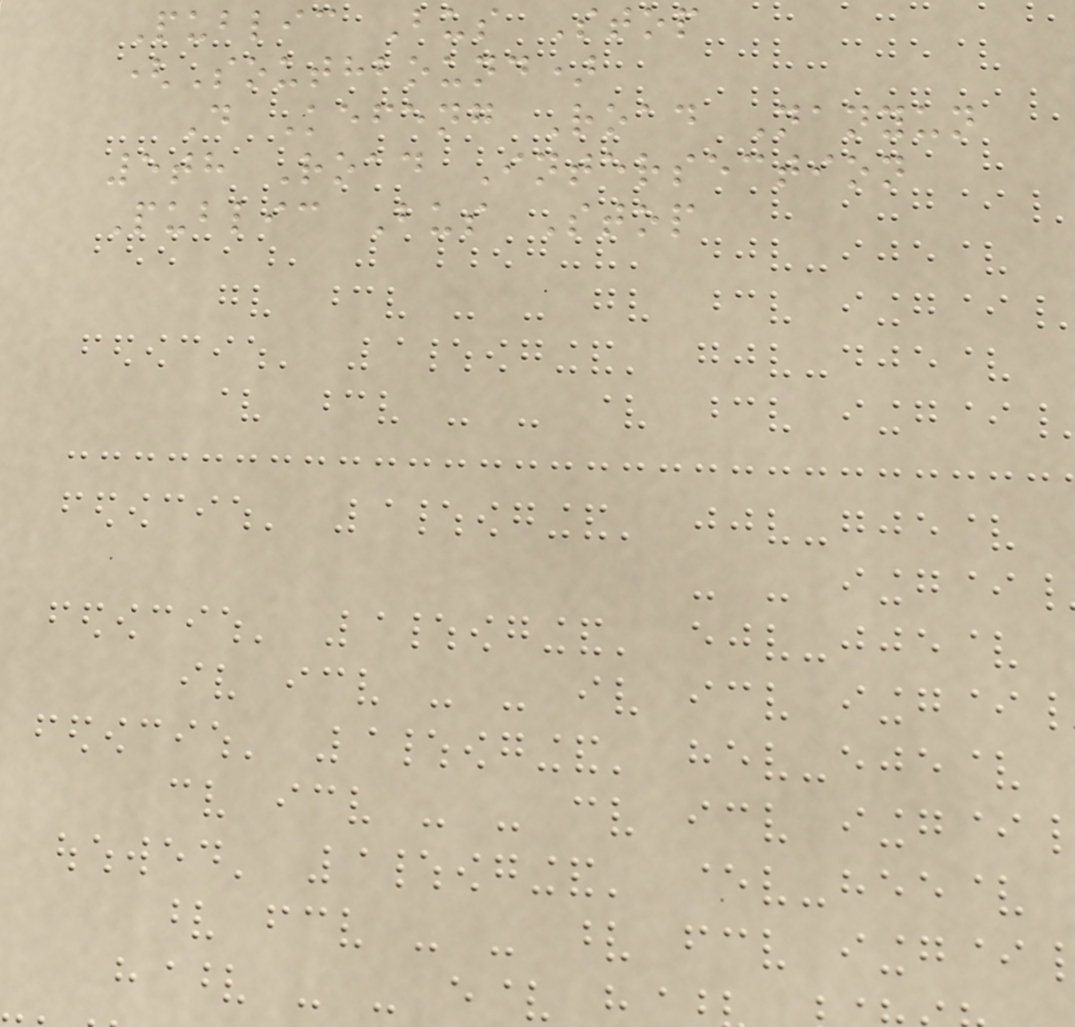Public Bus Stop
(Southbound)
D Kefeng Road Nanyun
5th Road Intersection
Public Bus Stop
